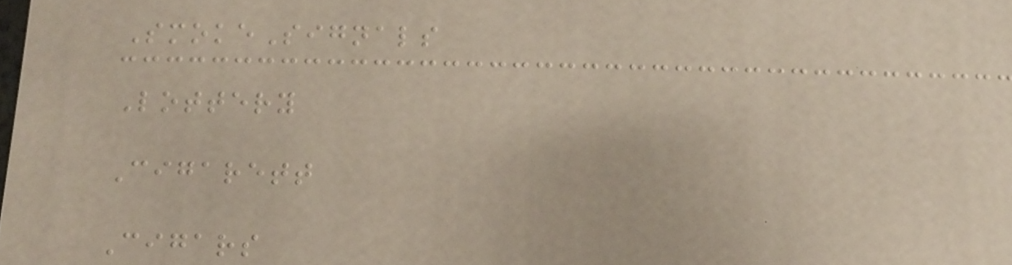SmokeSignals
Lottery
Cigarett
Cigars
